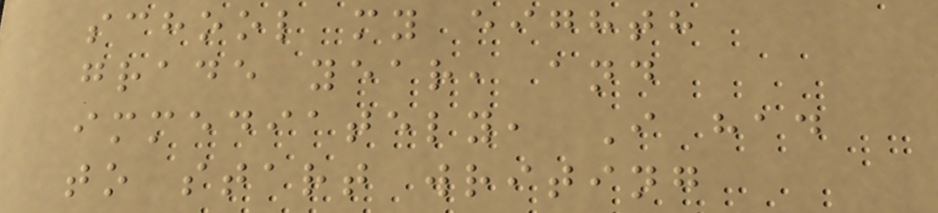school my eighth
grade year, and
immediately, I had
to start writing
